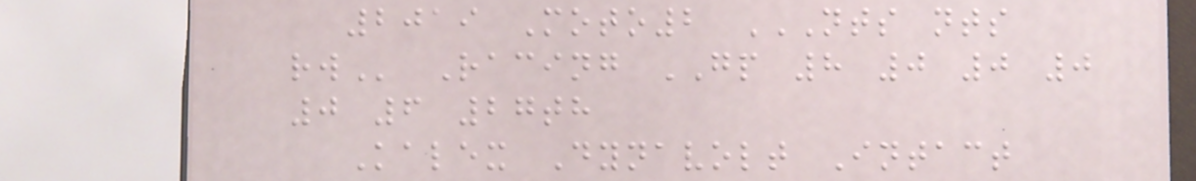2019 Moto2 NTS NTS
RW Racing GP 8 0 0 0
0 6 27th
Kalex Dynavolt Intact
